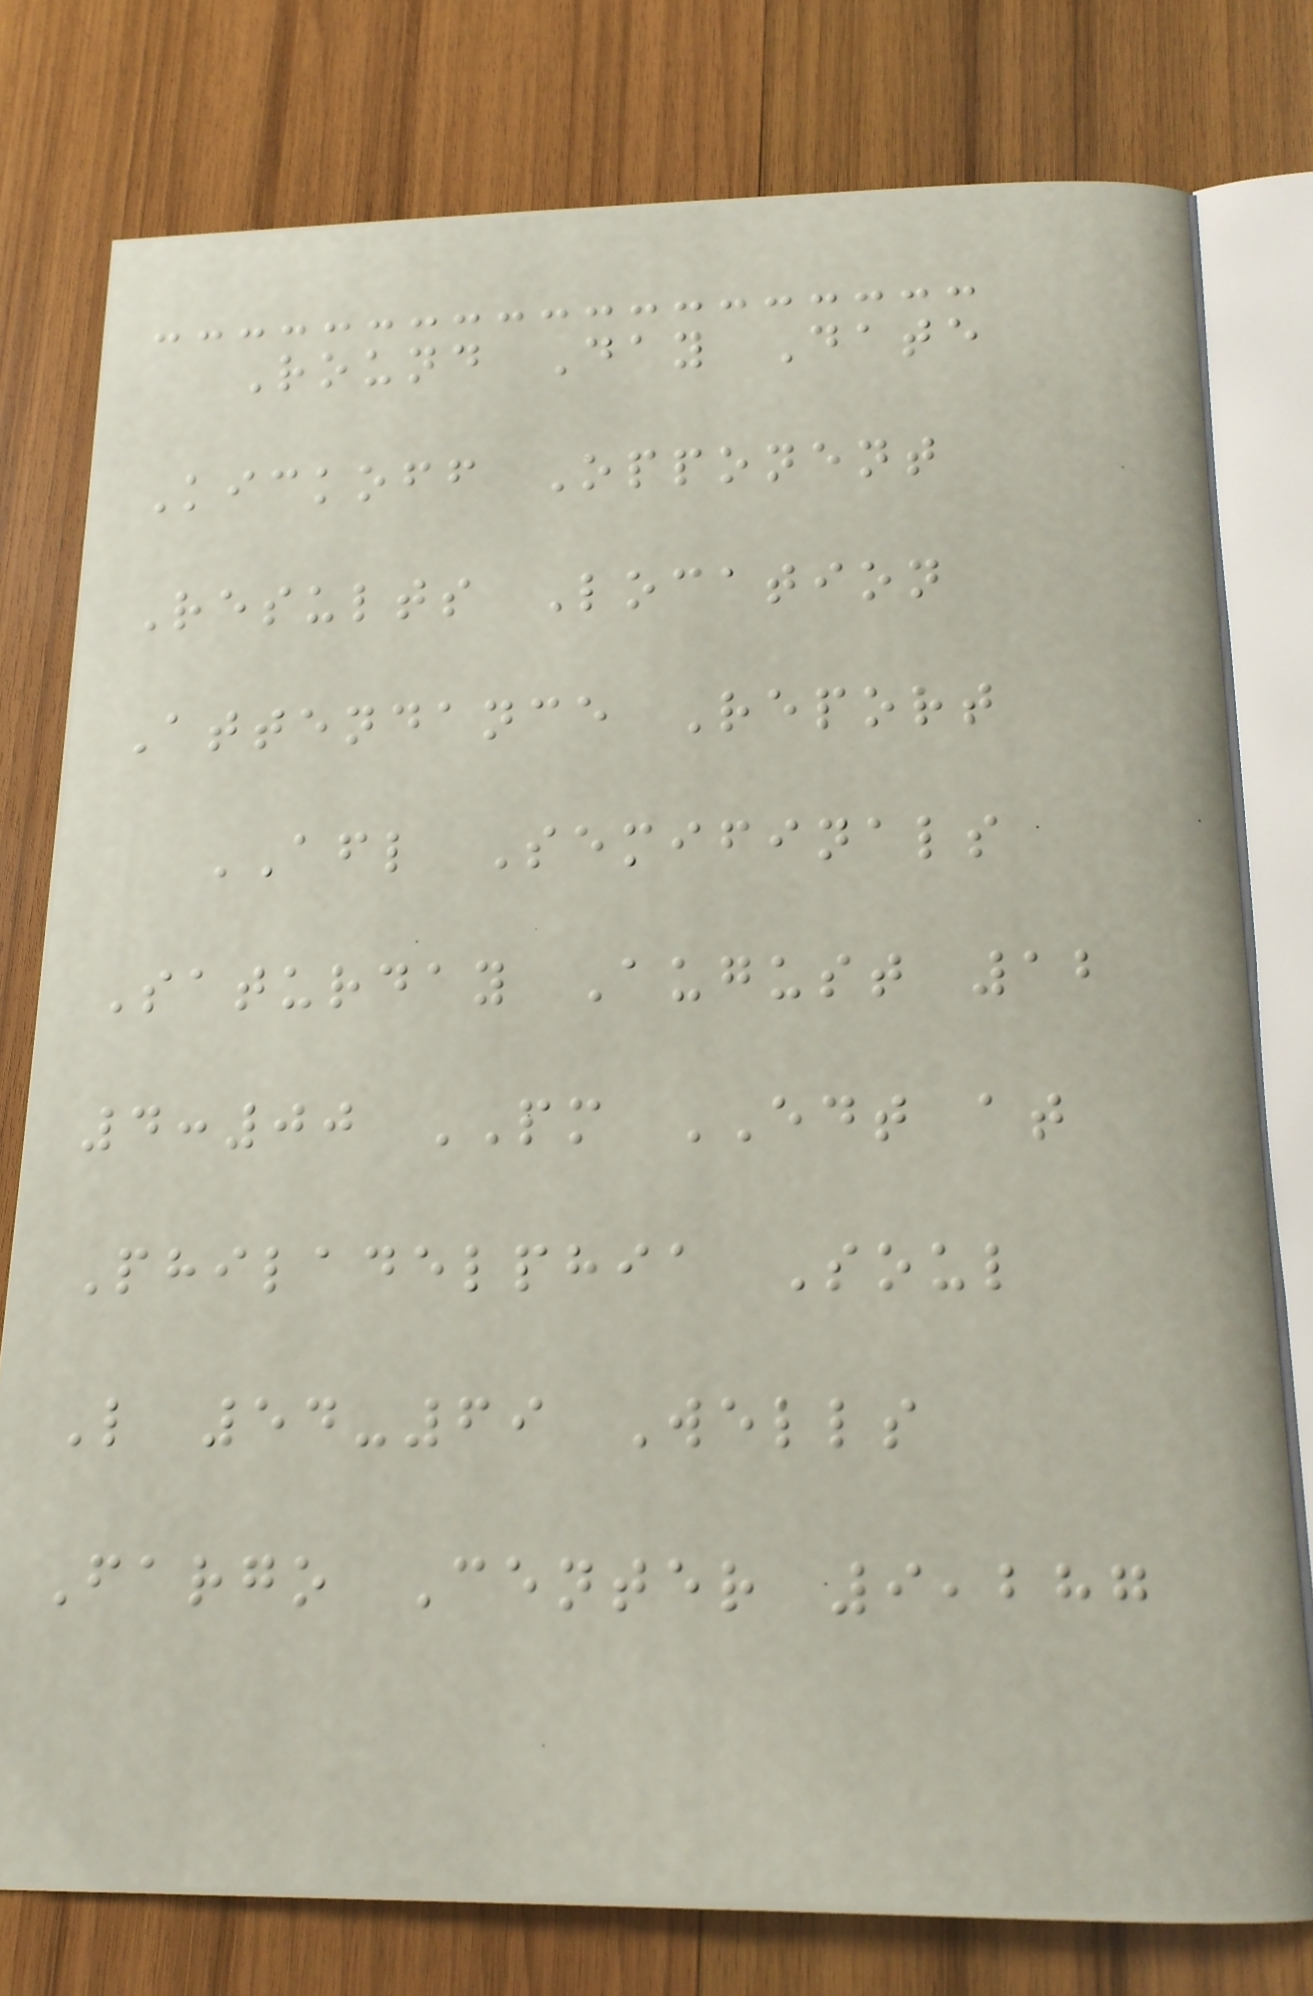Round Day Date
Kickoff Opponent
Results Location
Attendance Report
AFL Semifinals
Saturday August 12
4:00 PM EDT at
Philadelphia Soul
L 54-69 Wells
Fargo Center 9,287
